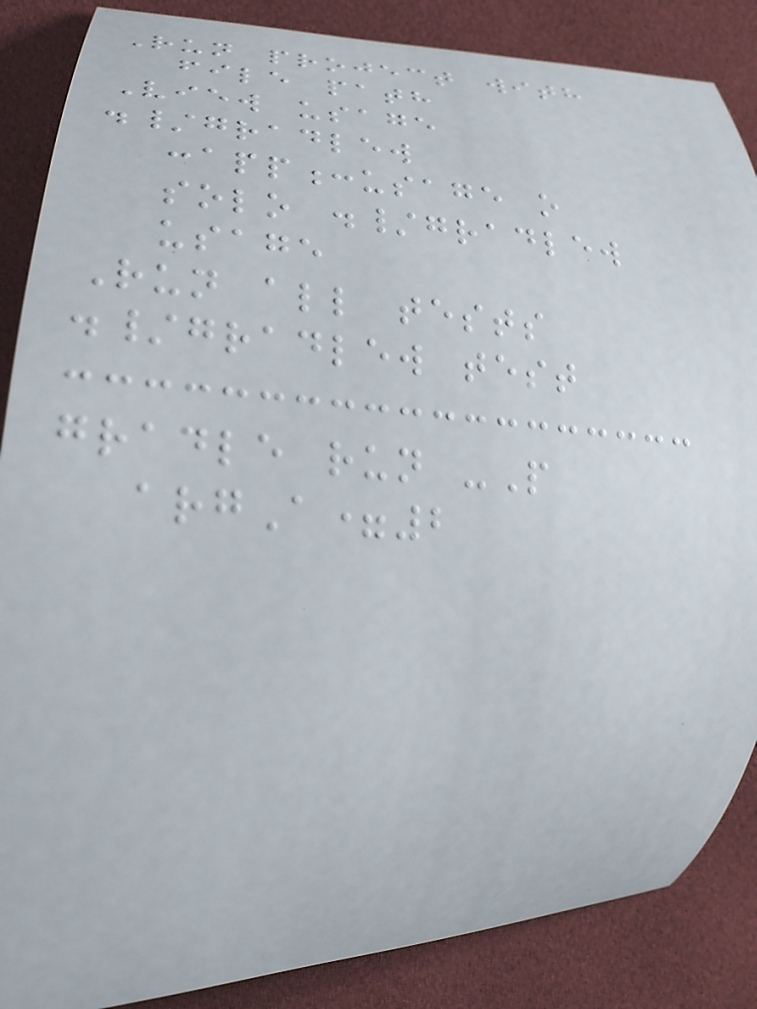Run project with
file path
View usage
./gradlew
:app:usage o
solo ./gradlew
usage
Run all tests
./gradlew test
gradle run -P
argA=2
